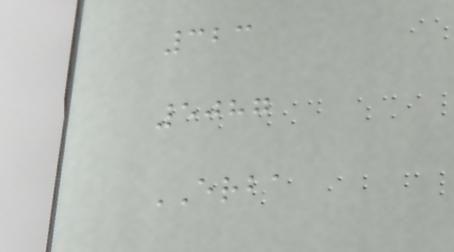323
5087
ERBA
